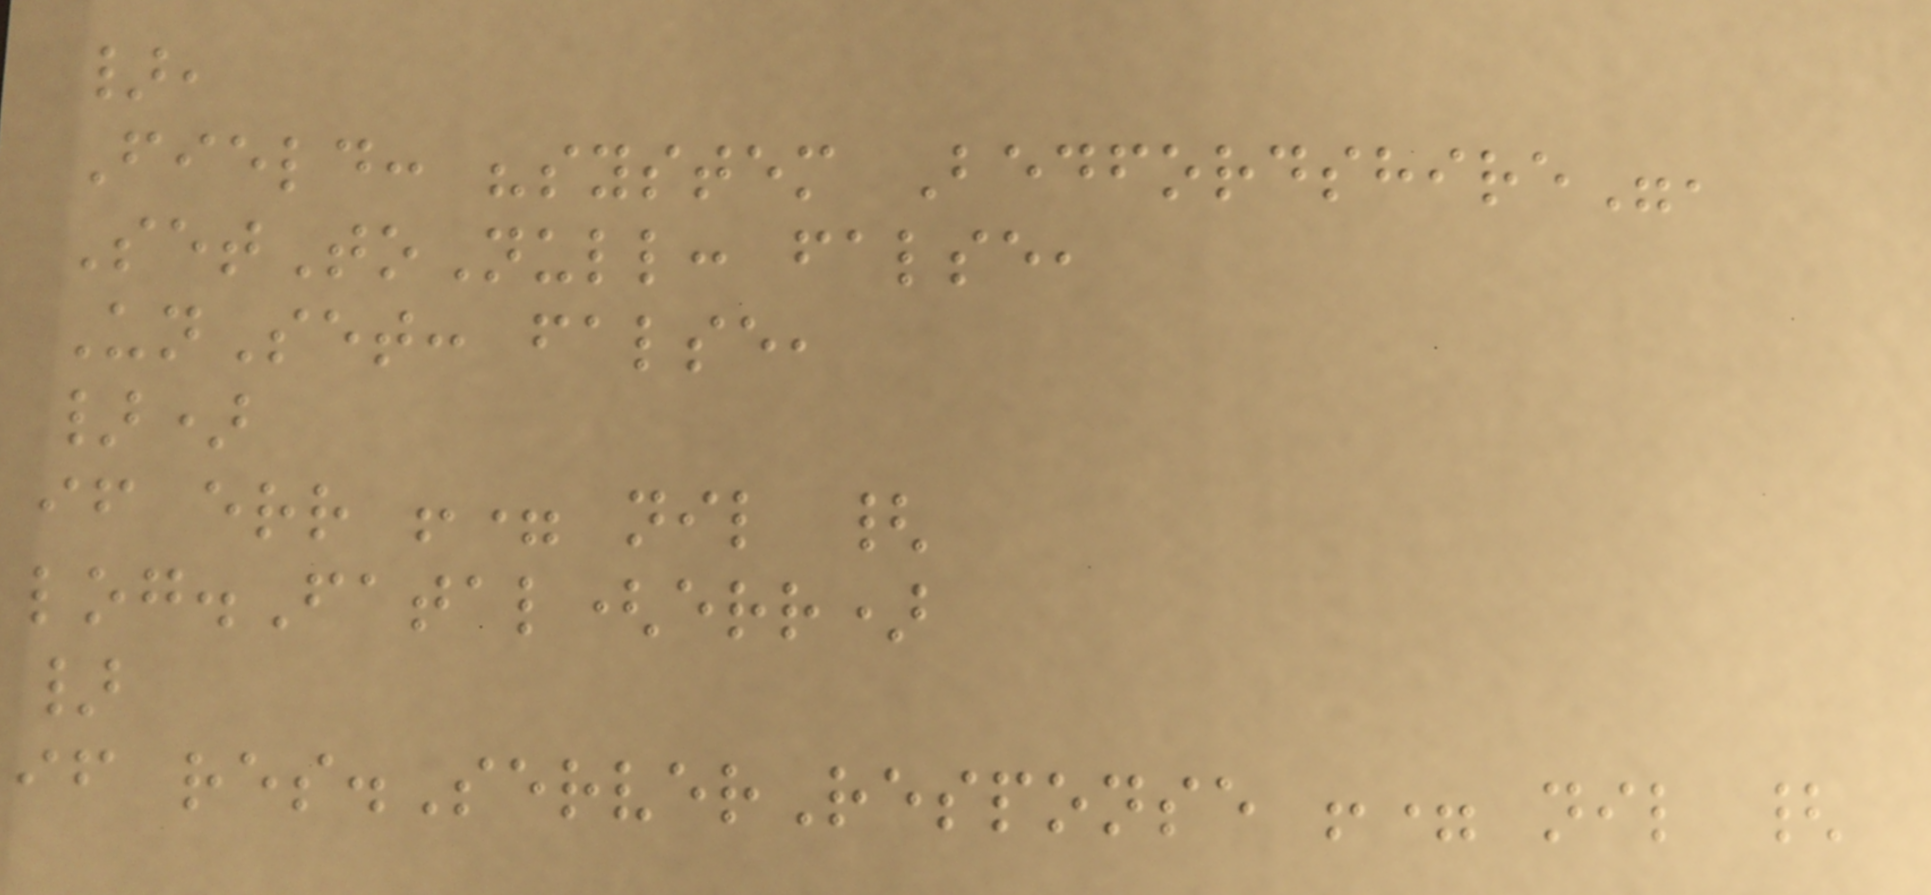},
Field: "system Bedfordshire",
SetToNull: false,
UnSet: false,
})
if err != nil {
log.Fatal(err)
}
if res.ServerResponse != nil {
